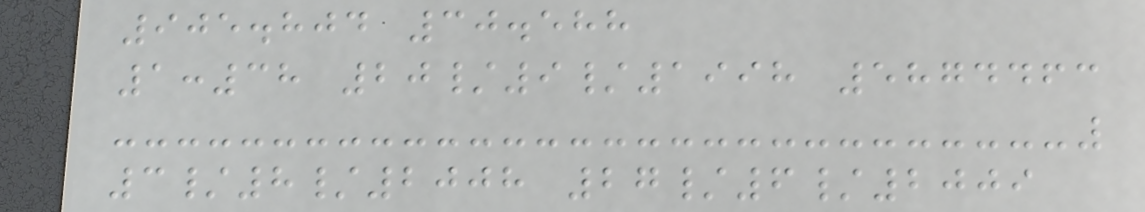905.804 30.588
1:38 20/9/1998 5874463
3/8/2008 27/6/2009
